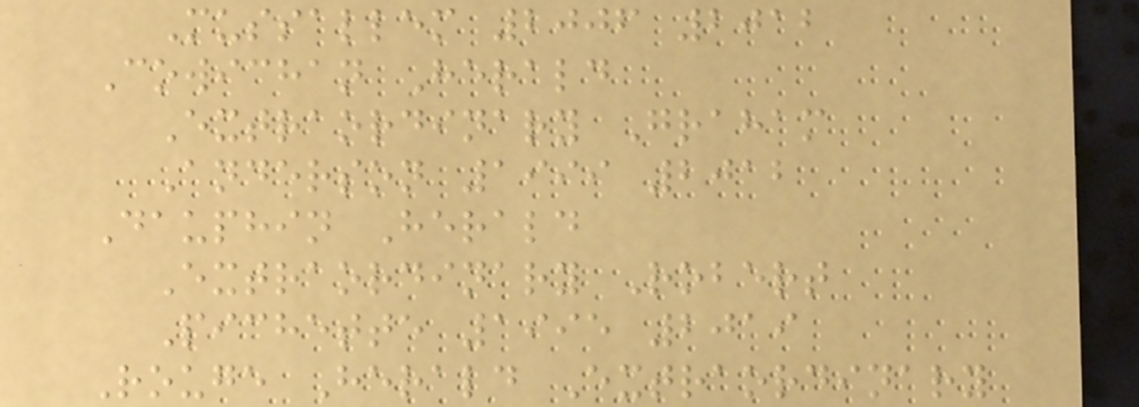Mussallem 2006 2012
Cowichan Herald
Extraordinary Graham
Anderson 1999 2012
Dauphin Herald
Extraordinary Robert
Pichette 1995 2019
Rouge Herald Extraordinary
